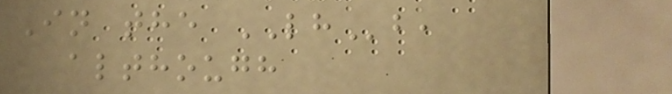In the LHb,
although
